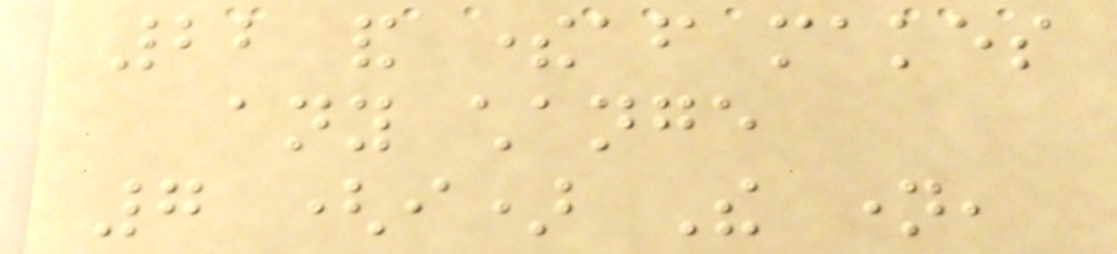22 and thereafter makes
any change
7 (i) The name,
